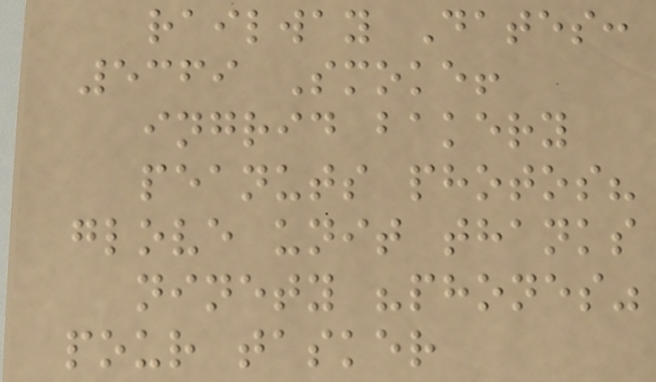railway Dates:
5369 Smoke!
ingrid bakery
peanuts photos?
glove unit thanks
ninety "phones"
pour tasker
